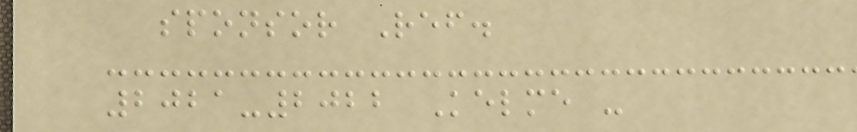sponsor Ref.
2021-2022 Kelme -
